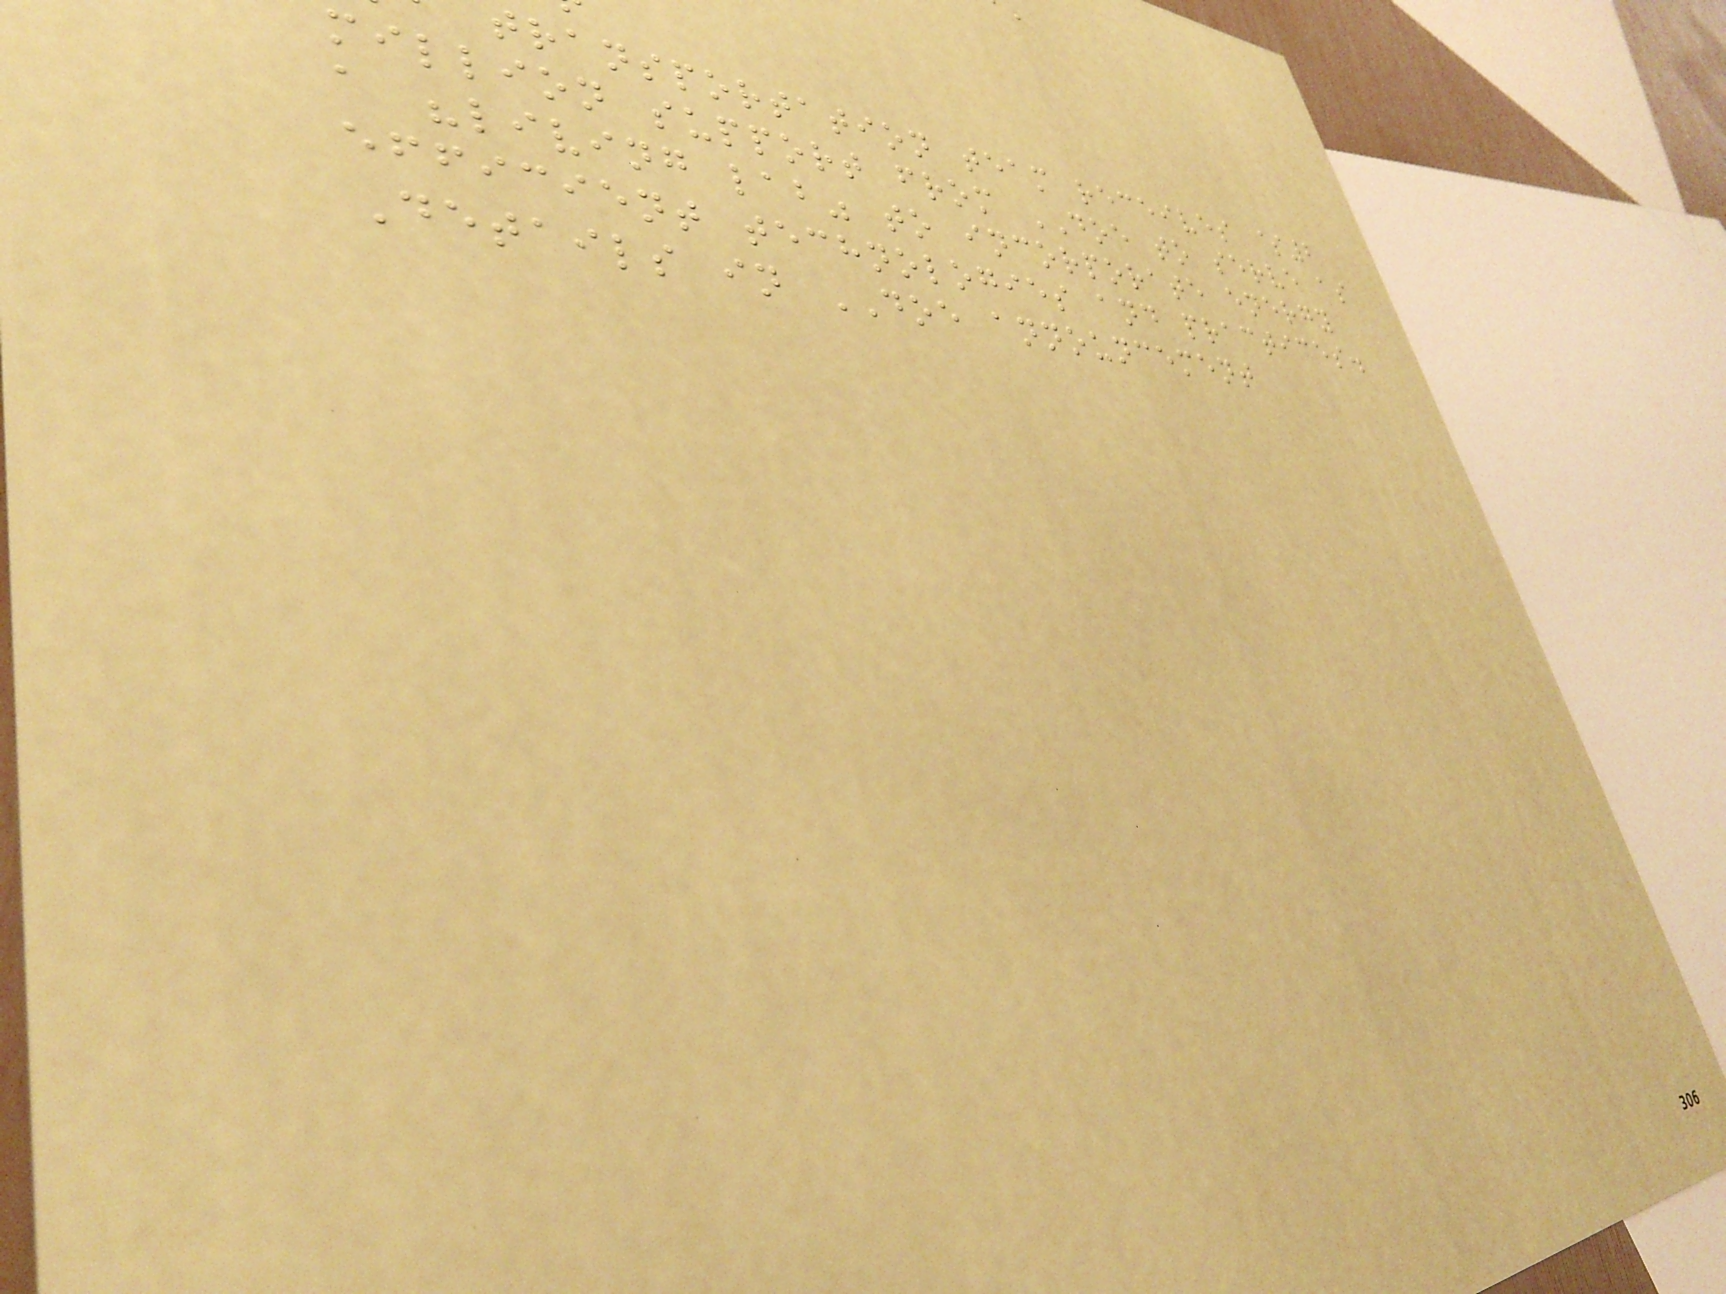transportation team receives $2
million support from DOE to serve as
a "living lab" to incorporate energy
efficient technologies and practices.
Details in DOE announcement
